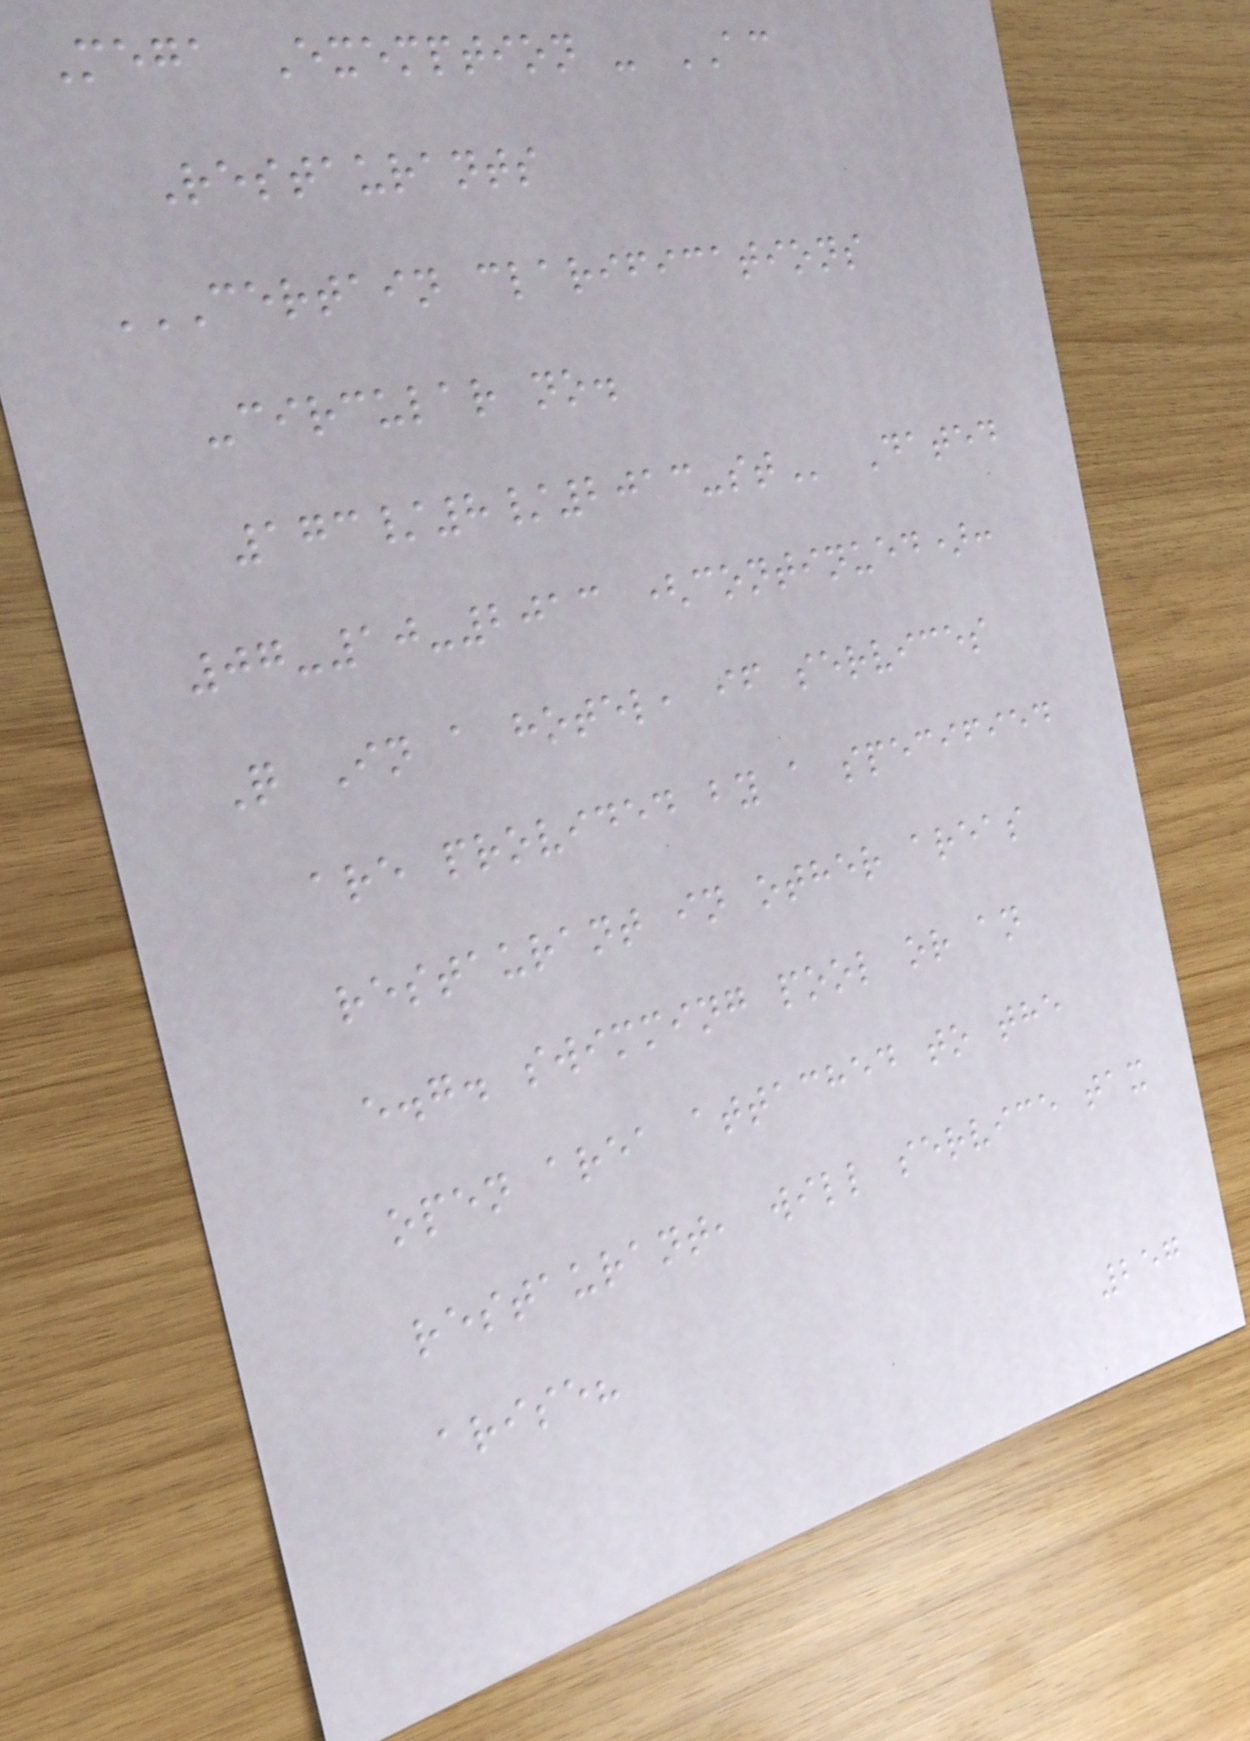Mega Exemption - AC
Restaurants
CERTAIN CLARIFICATIONS
-CIRCULAR NO.
173/8/2013-ST Dated
07-10-2013 (continued):
Q In a hotel, if services
are provided by a specified
restaurant in other areas
e.g. swimming pool or an
open area attached to the
restaurant, will service tax
arise?
257
